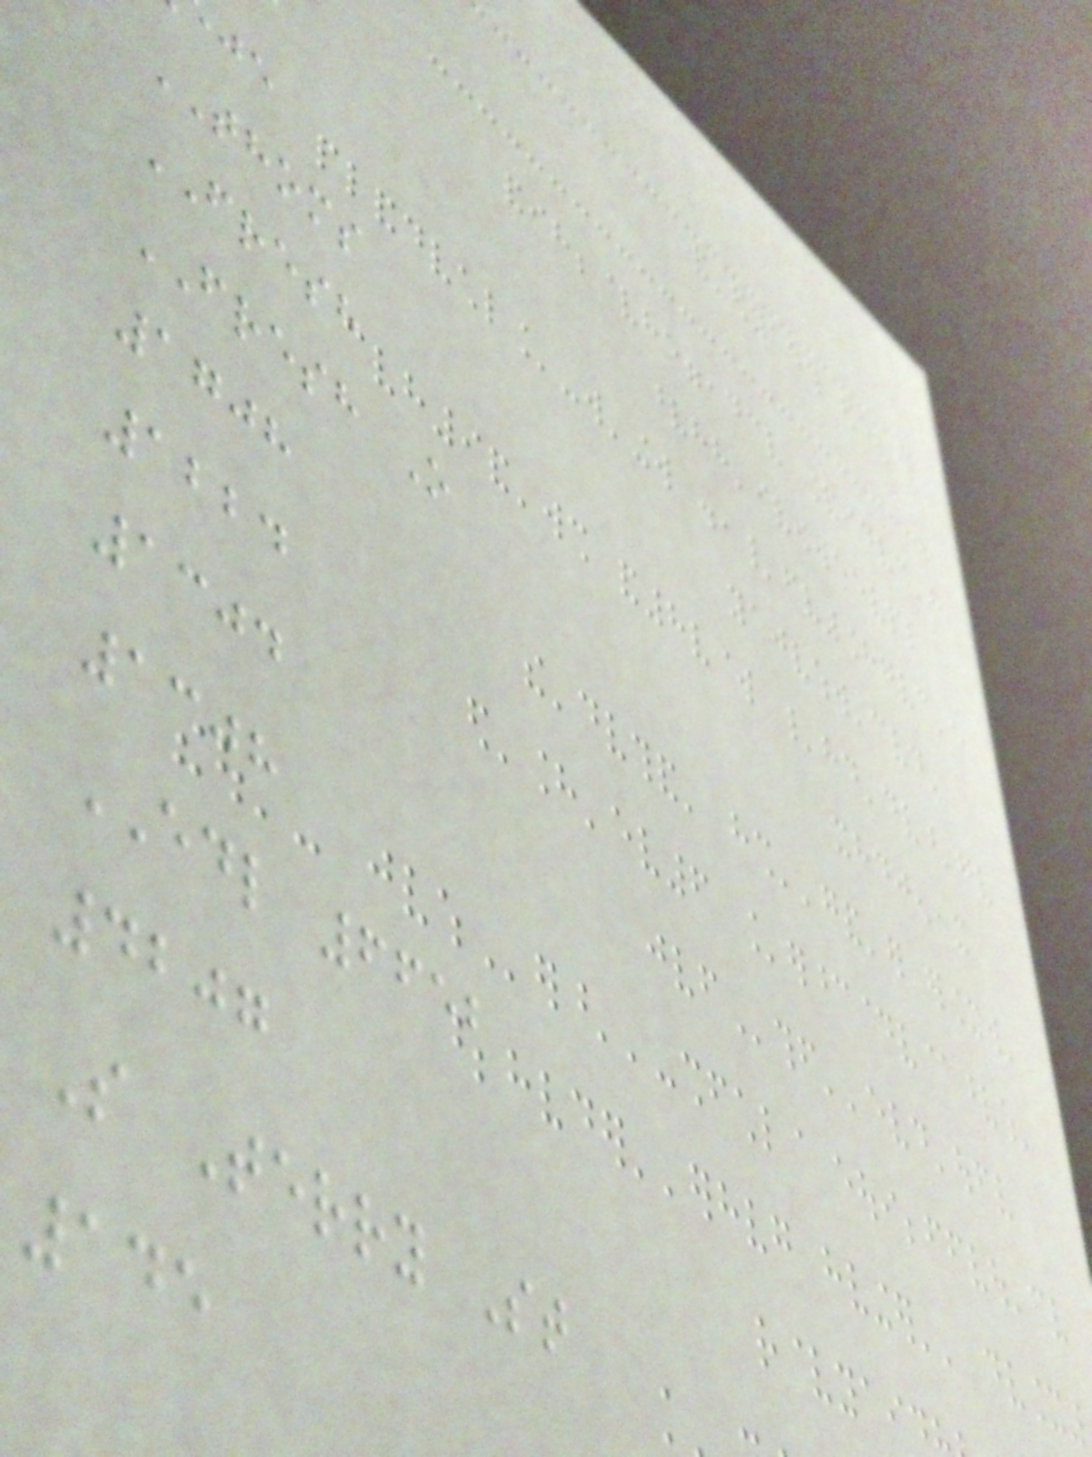THOMS
FRESH
FRESH O
1708
1224
1304
1308
EDL 6652
4207
S Terry St
145
